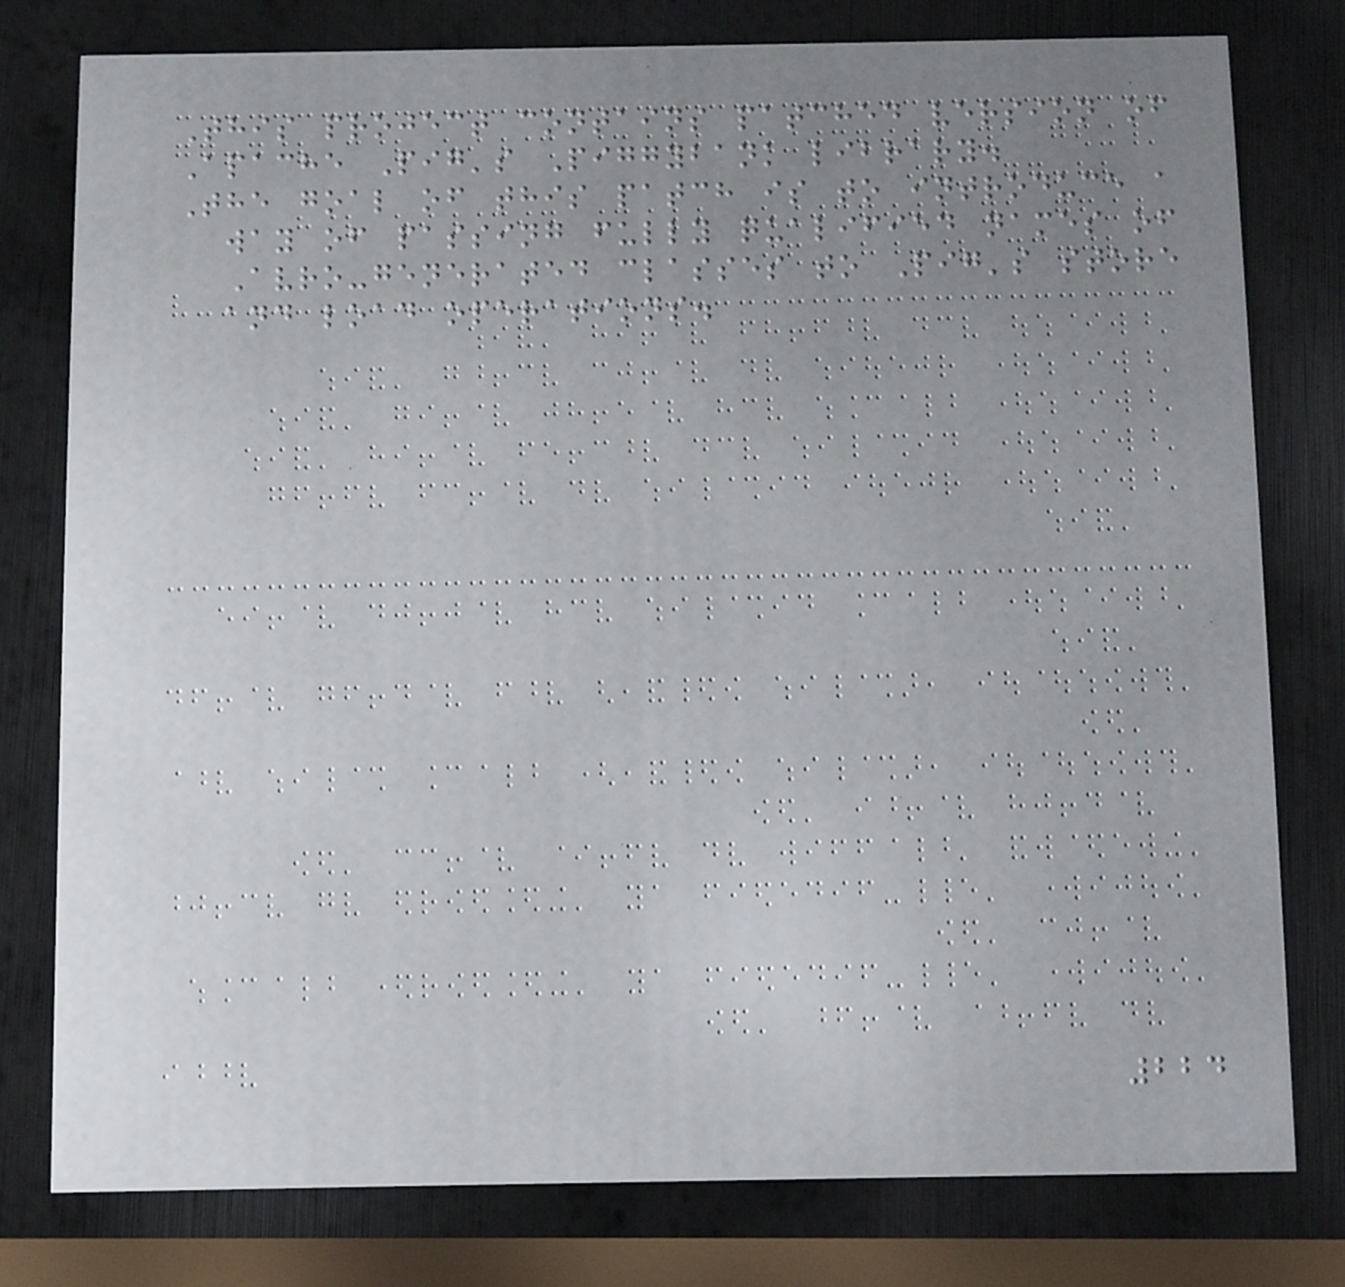This project contains patched version of
Apache Pig's Piggybank library.
The goal of this patch is to introduce a
way of passing fully qualified names of
Avro-generated classes to Pig's store
and load operations.
224
